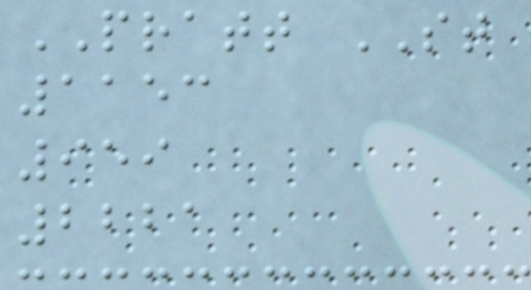PRATT ST
1153
959
2221
